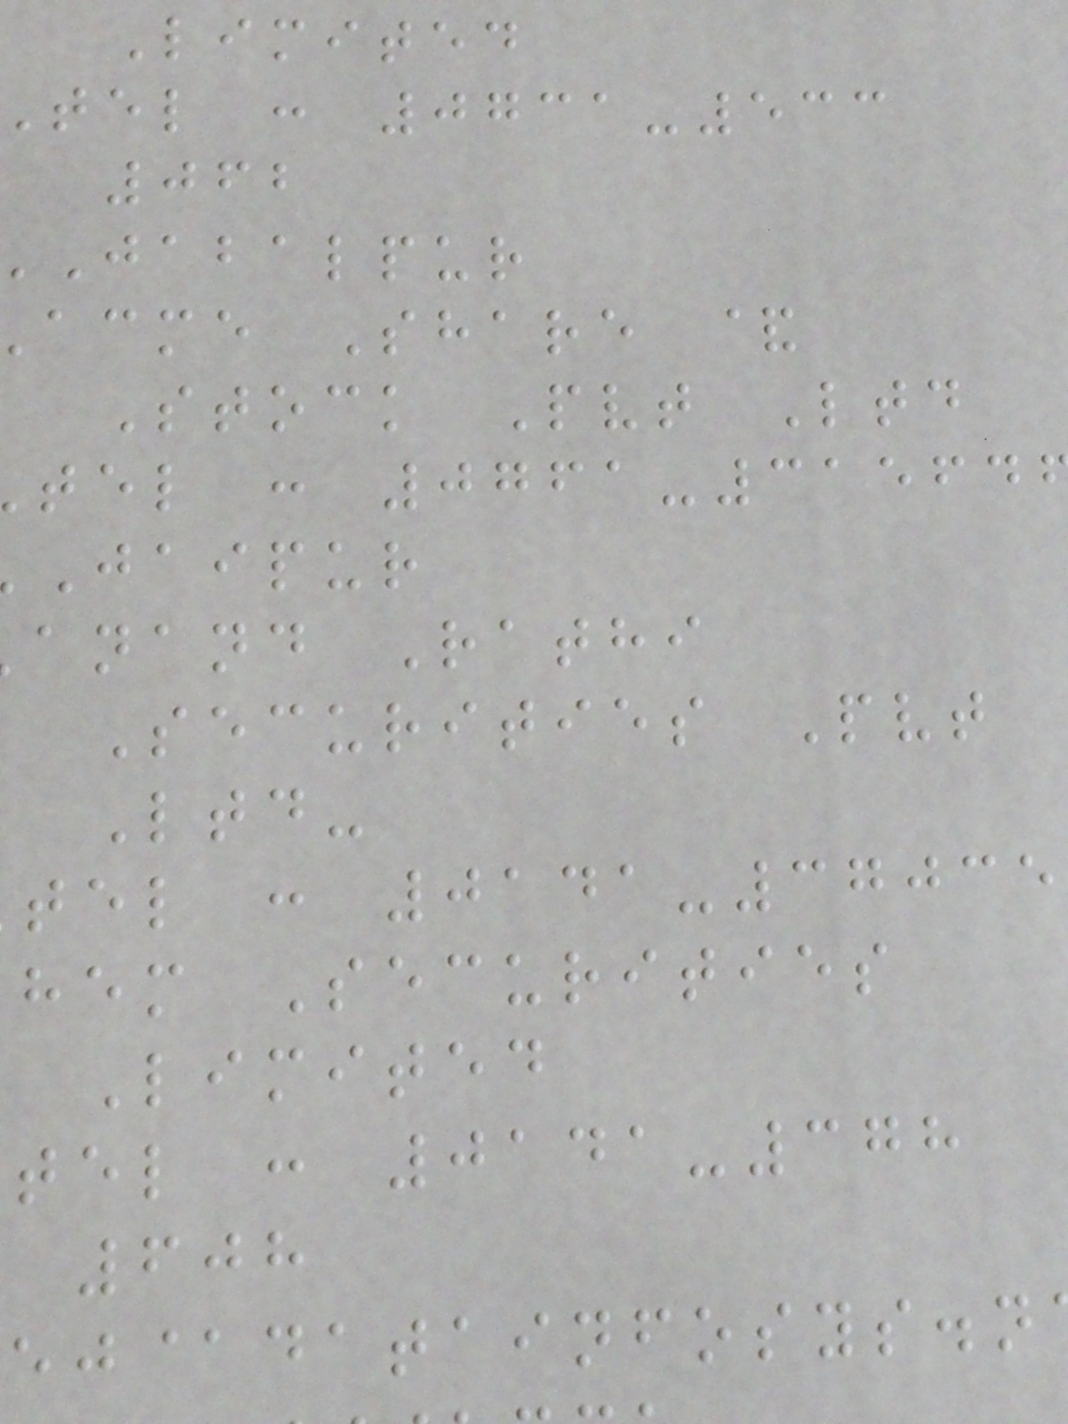Limited
tel : 0731-533
062
jabalpur
acme Share &
Stock Pvt Ltd
tel : 0761-31564
jaipur
anand Rathi
Securities Pvt
Ltd-
tel : 0141-37035
hem Securities
Limited
tel : 0141-378
608
